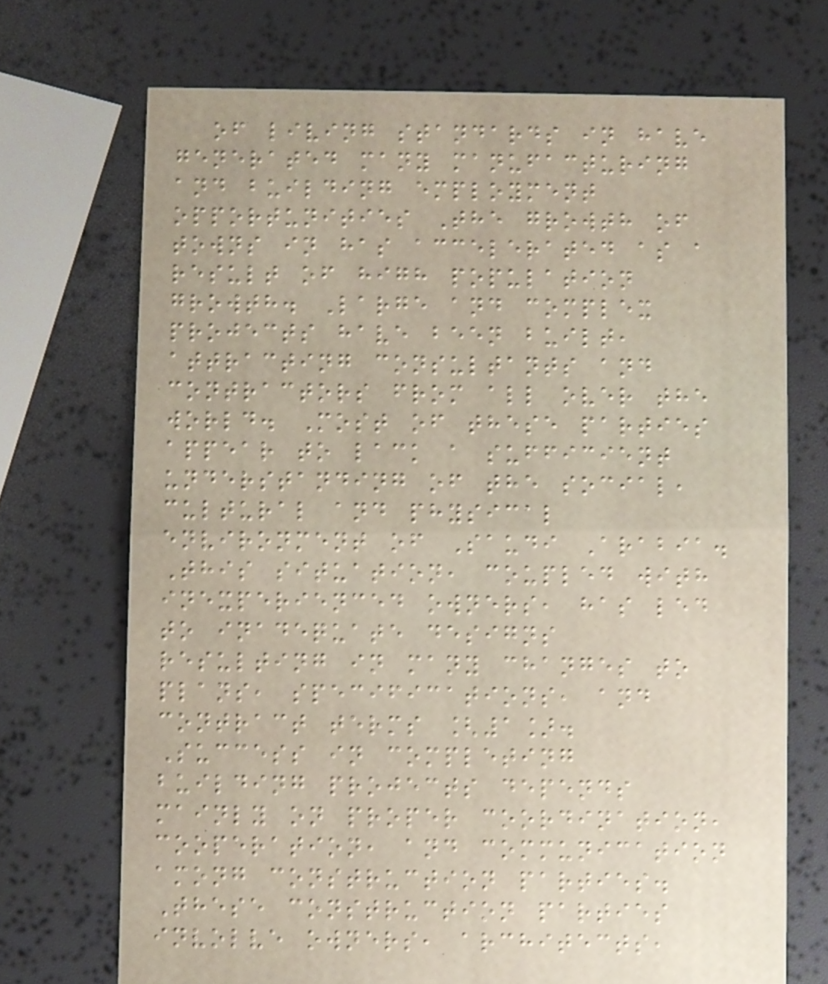of living standards in have
generated many manufacturing
and building employment
opportunities The growth of
towns in has accelerated as a
result of high population
growth. Large and complex
projects have been built,
attracting consultants and
contractors from all over the
world. Most of these parties
appear to lack a sufficient
understanding of the social,
cultural and physical
environment of Saudi Arabia.
This situation, coupled with
inexperienced owners, has led
to inadequate designs
resulting in many changes to
plans, specifications, and
contract terms [1].
Success in completing
building projects depends
mainly on proper coordination,
cooperation, and communication
among construction parties.
These construction parties
involve owners, architects,
